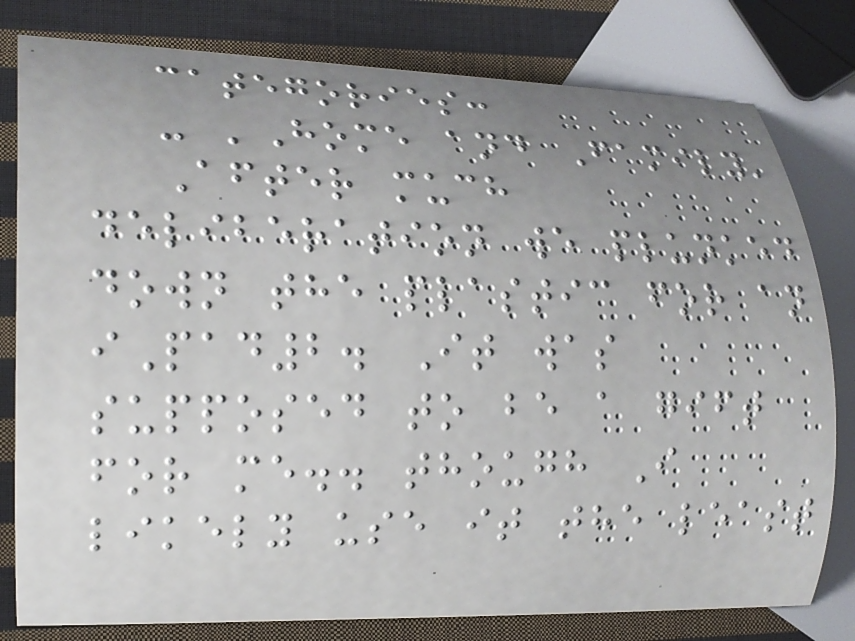categories:
- 'Home and Family'
After much
deliberation we plunked
down the plastic for an
iPad2. It was
supposed to be a gift
for me.. though I
likely use it the least
